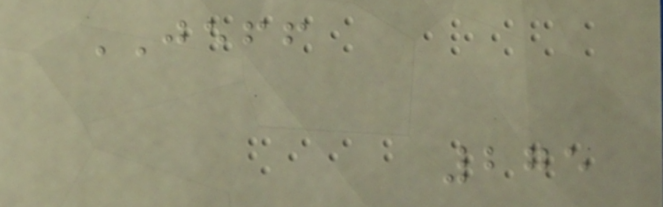JEFF
275
